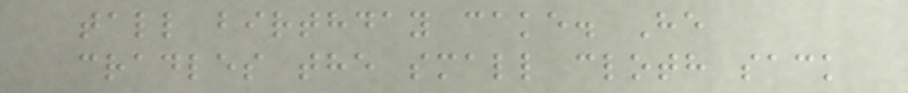tall birthday cake. He
cradles the small cloth sack
